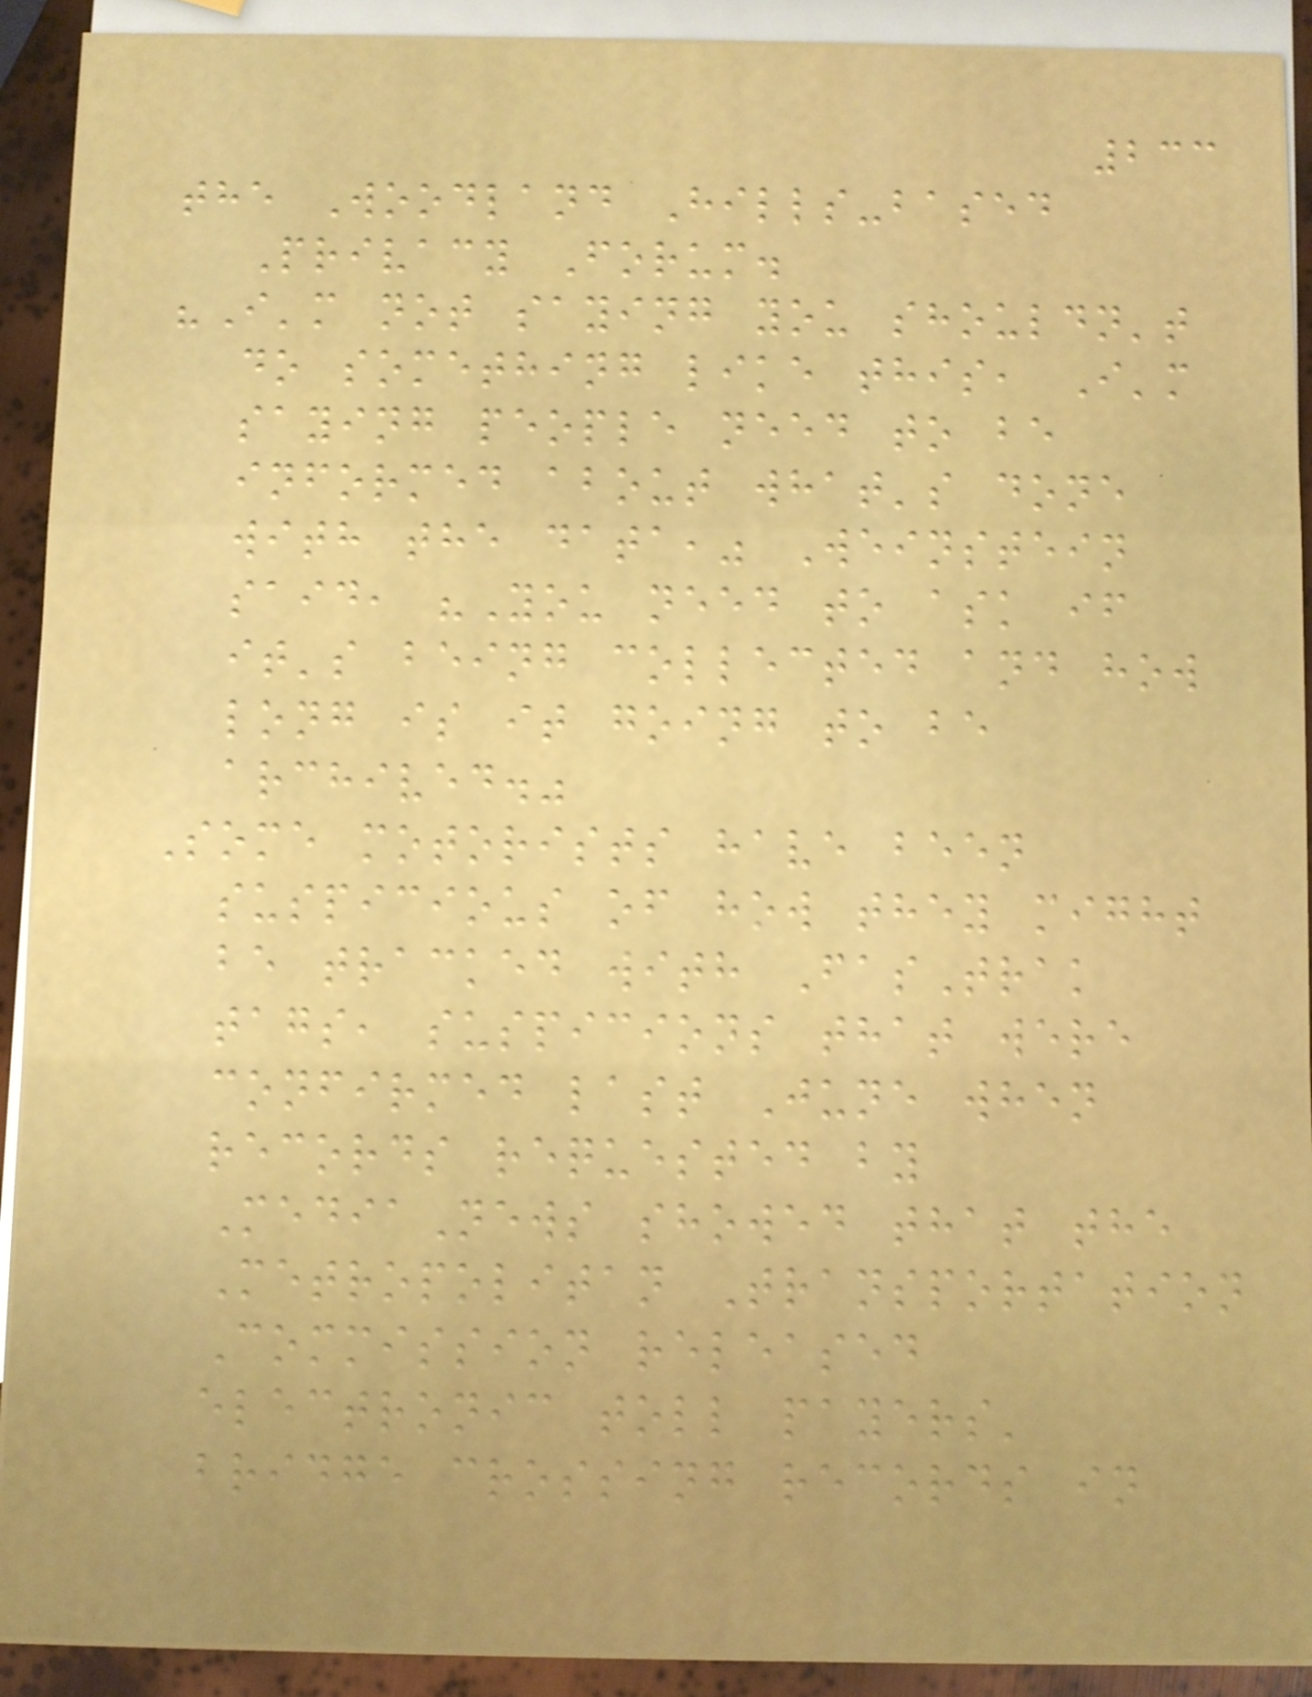233
the Woodland Hills-based
Privacy Forum.
"I'm not saying you shouldn't
do something like this, I'm
saying people need to be
informed about what's done
with the data," Weinstein
said, "You need to ask if
it's being collected and how
long is it going to be
archived."
Some motorists have been
suspicious of how they might
be tracked with FasTrak
tags, suspicions that were
confirmed last June when
records requested by
MediaNews showed that the
Metropolitan Transportation
Commission released
electronic toll payers'
bridge crossing records in
